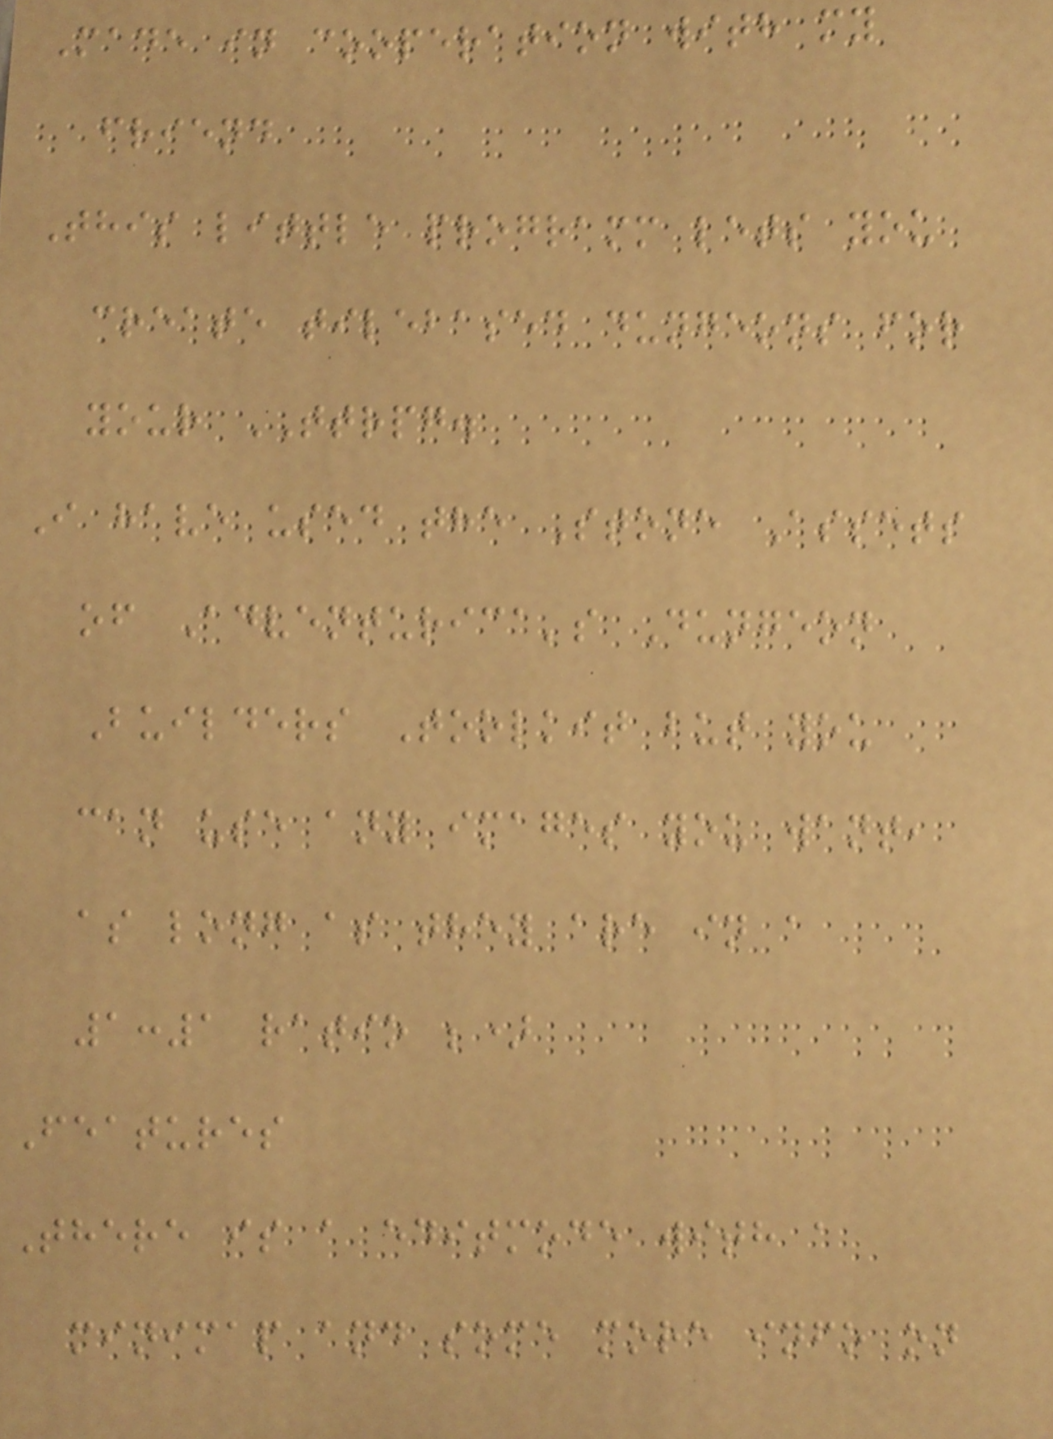Made in cooperation with my
friend
This little programm lets you
create tilebased dungeons for
your TTRPG.
I have used the Stone Assets
of Adventurica's Dungeon
Builders Toolkit but you
can use any images you want,
as long as they are in a
1:1 ratio ;)
Features
There is a editmode with a
minimap and some more info on
